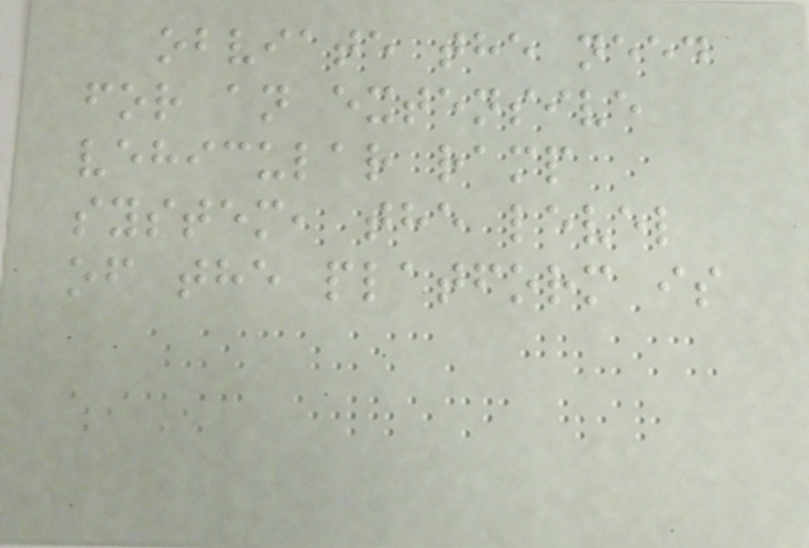obviate the need
for an extensive
vehicular ramp
system, the level
of the platform is
